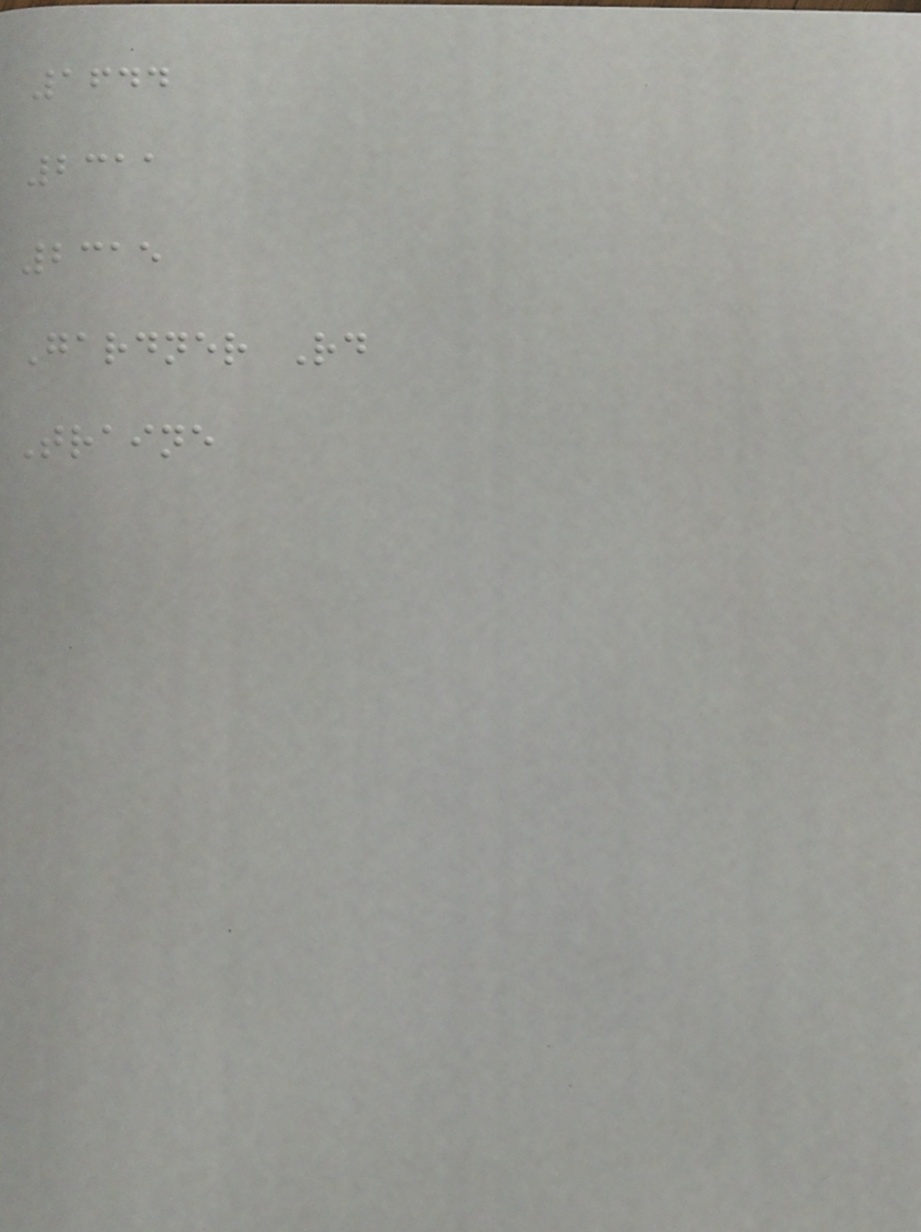1644
2311
2315
Gardner Rd
Traine
